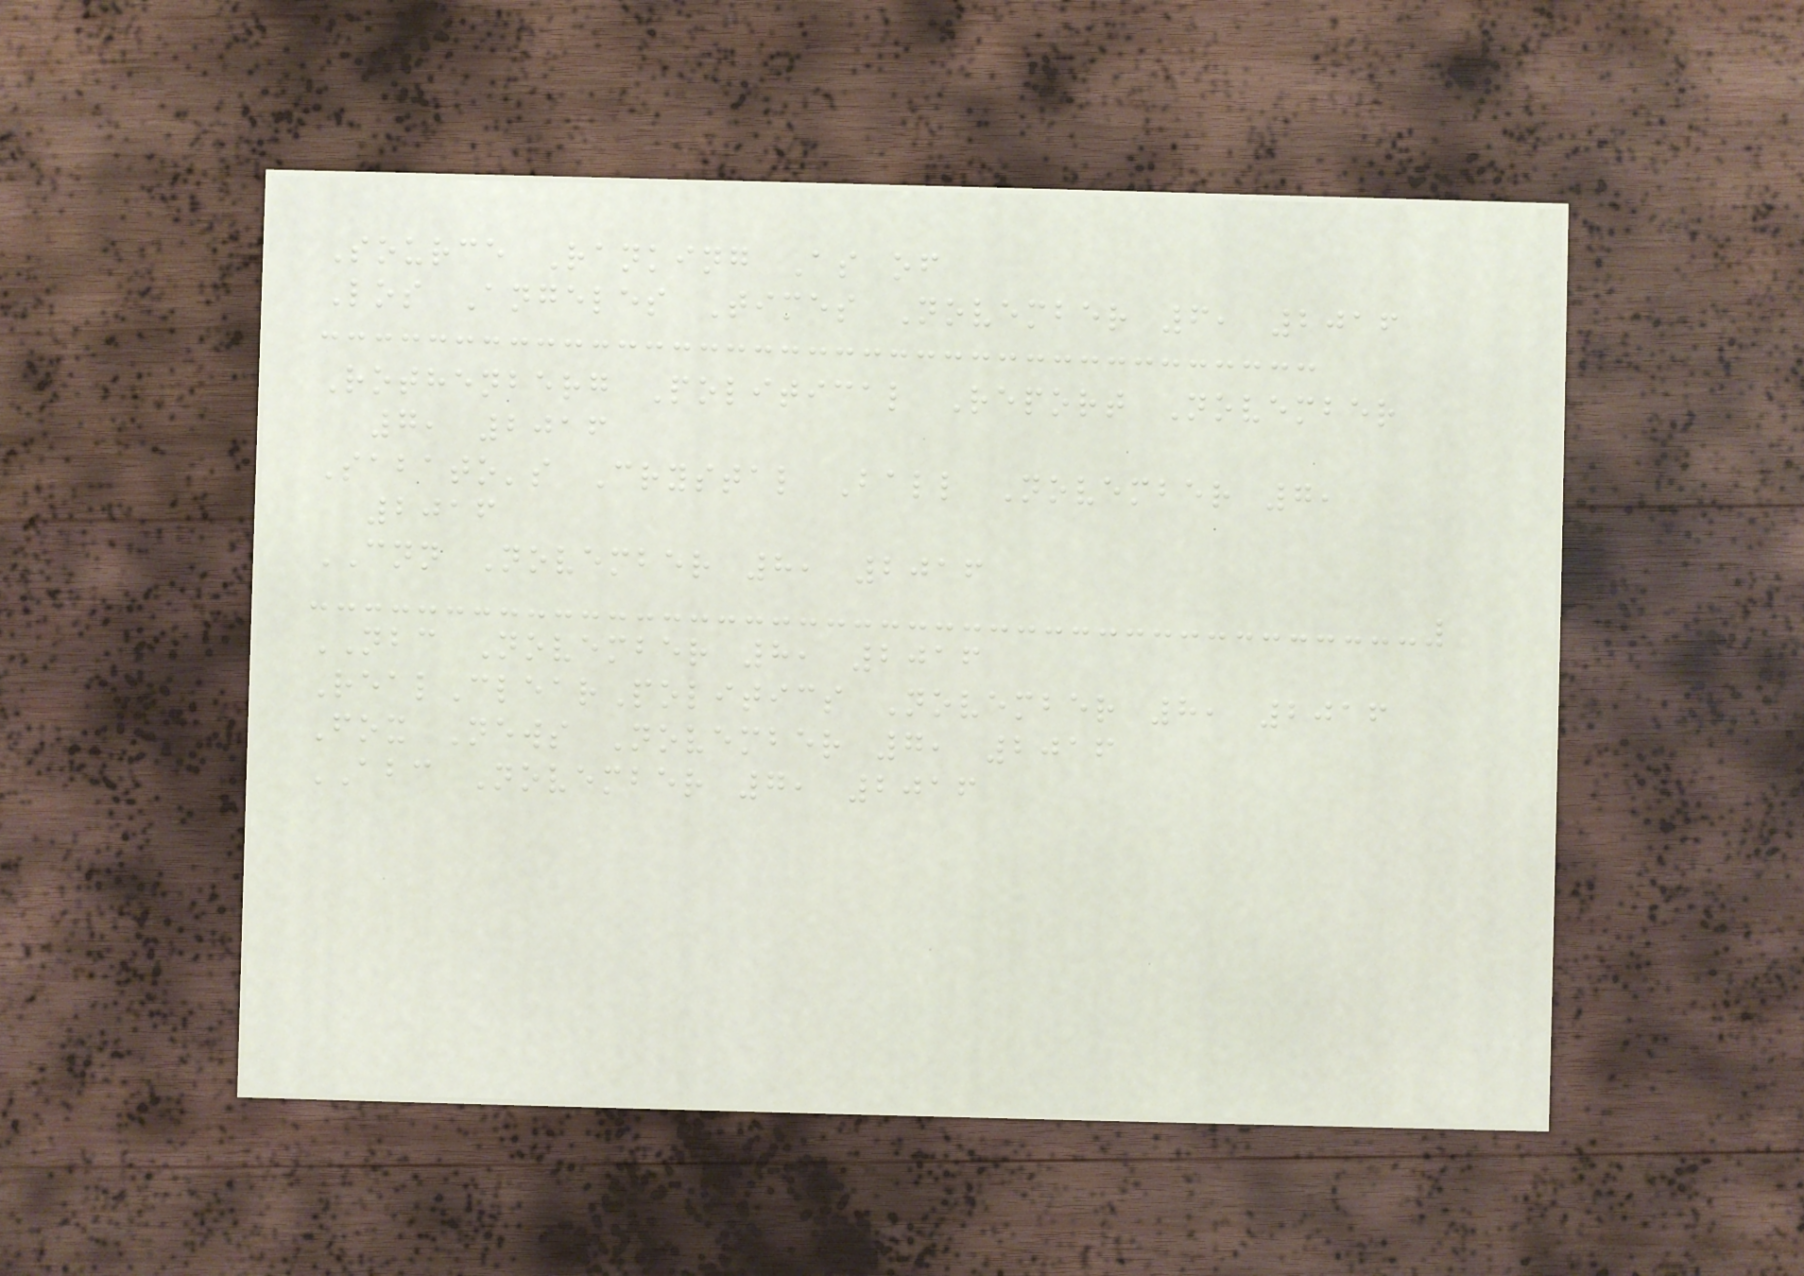Source Ranking As of
Los Angeles Times November 6, 2016
Rothenberg Political Report November
7, 2016
Sabato's Crystal Ball November 7,
2016
CNN November 8, 2016
NBC November 8, 2016
RealClearPolitics November 8, 2016
Fox News November 7, 2016
ABC November 7, 2016
